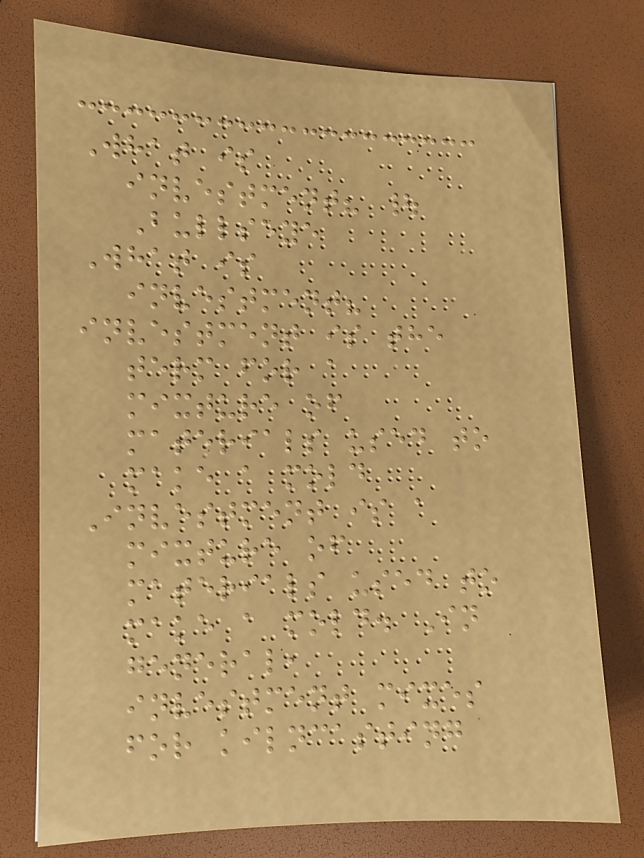What is
investment? |
Bullseye
What is
investment?
investment is the
term for a
mixture of
materials used to
make a mold
Investment is a
mixture of
materials used to
make a mold. In
general,
investment mixes
for kilncasting
